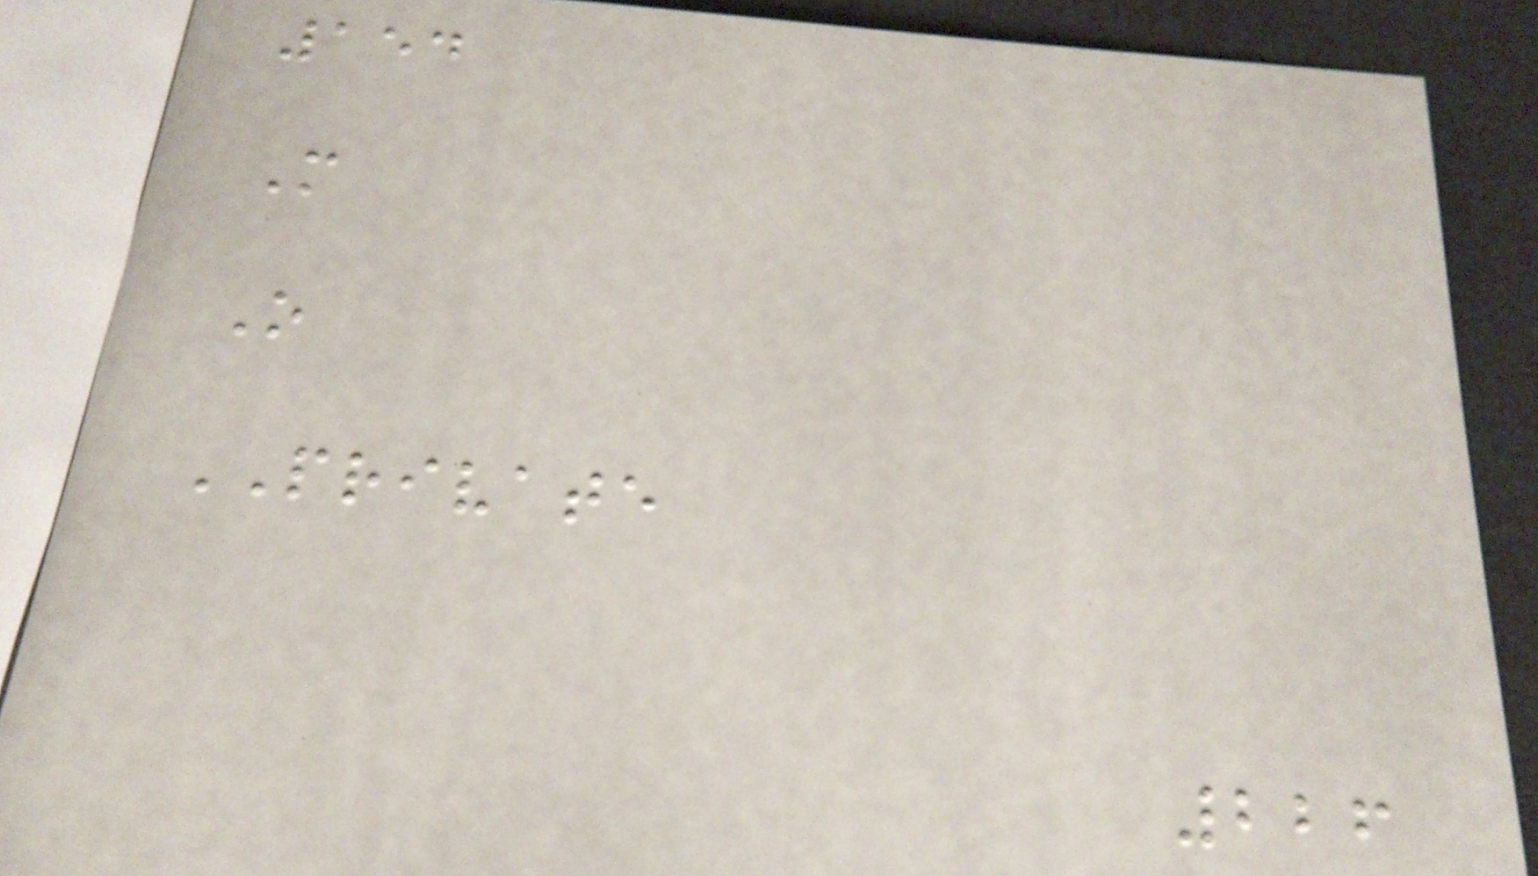154
M
O
PRIVATE
226
